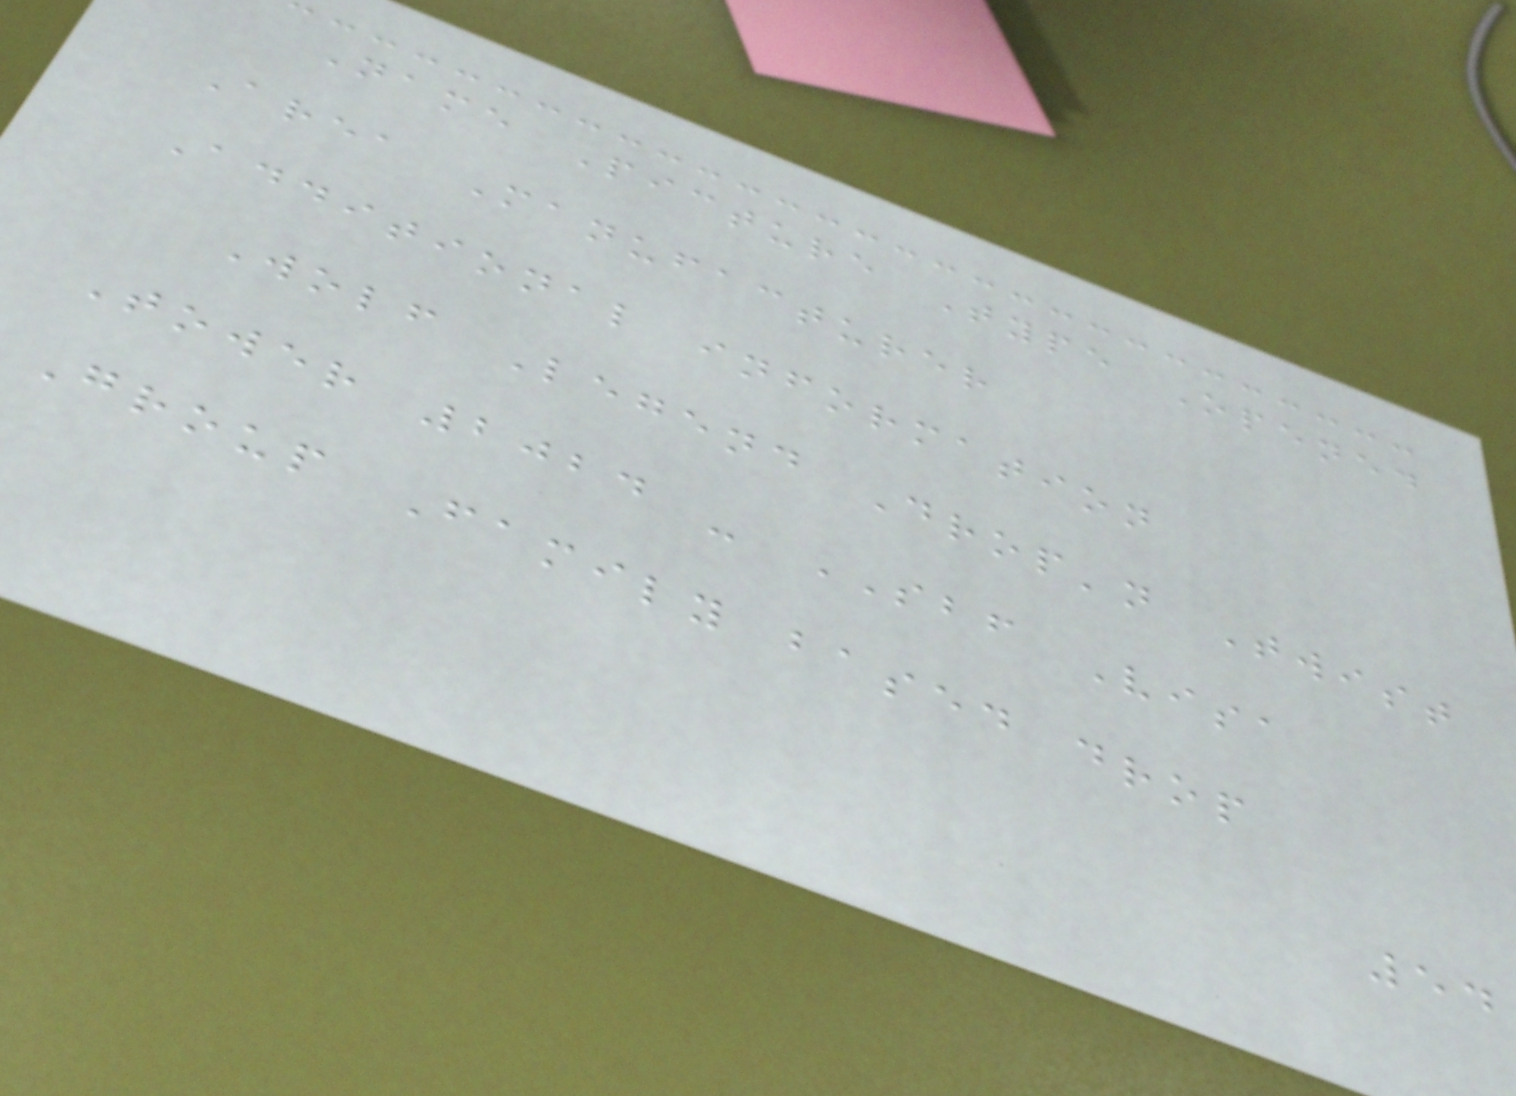Name Picture Type Opened
Area Manufacturer
Additional information
Wolf Legend Drop'n Twist
Tower 2024 - SBF Visa
Group Family based drop
54
